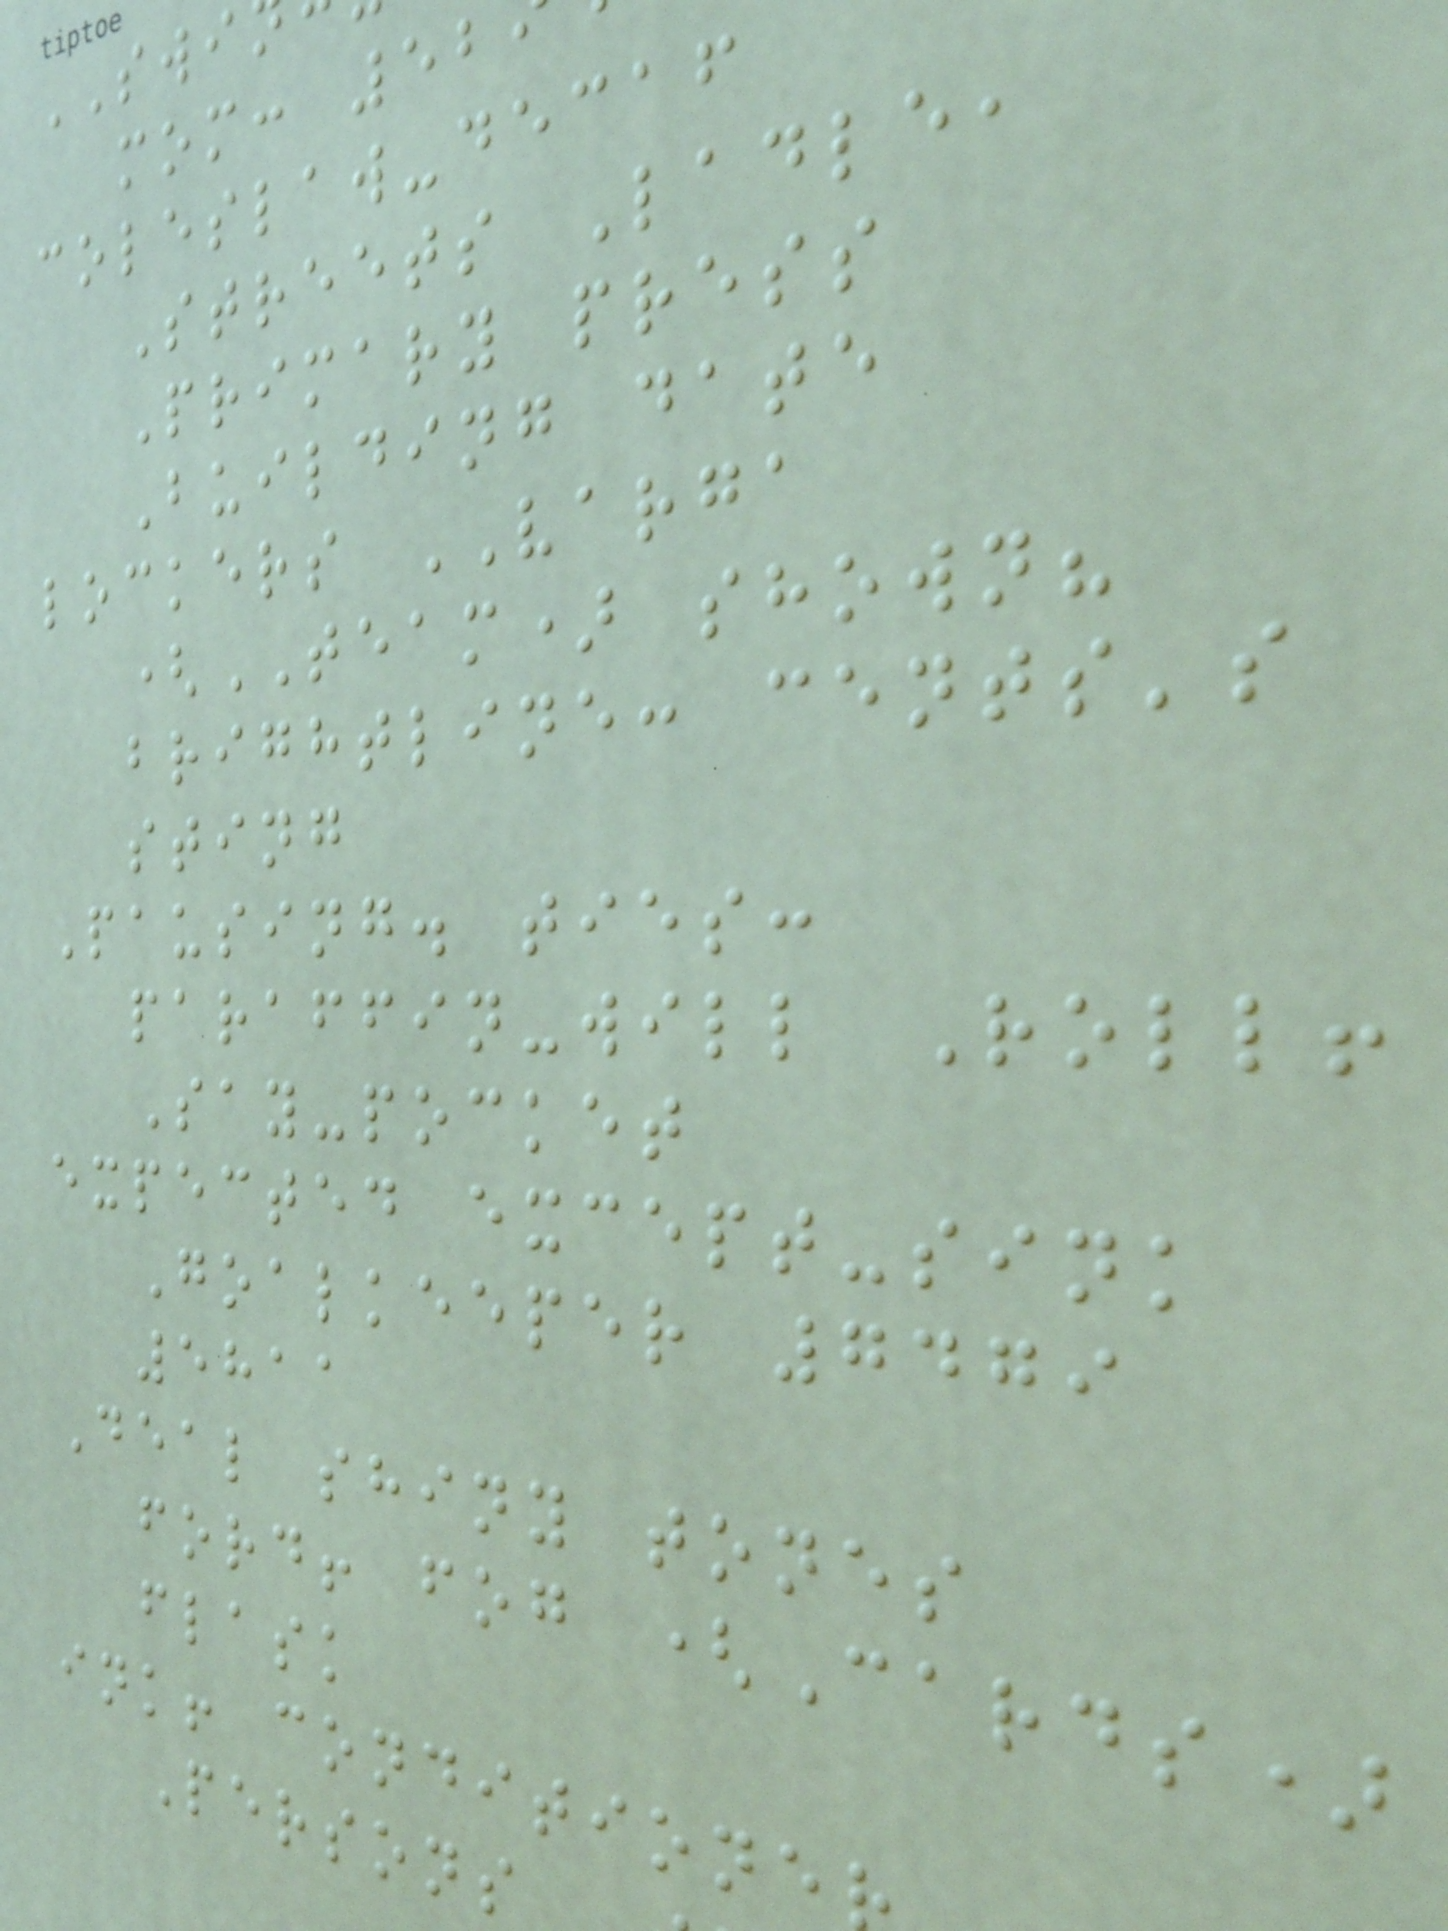mom: 52
coleslaw-decaf
Streets Ladle,
Primary press
Building date
lockers VARGA
(TEAM) shown?
brightline: cents's
sting
Pausing. ties:
paraffin-will Roll!
Say-pocket
expected except-sink
Goalkeeper 7479
5811
Deal shiny tones
ford! fog (Cards)
flask
ink! conditione
Persons
